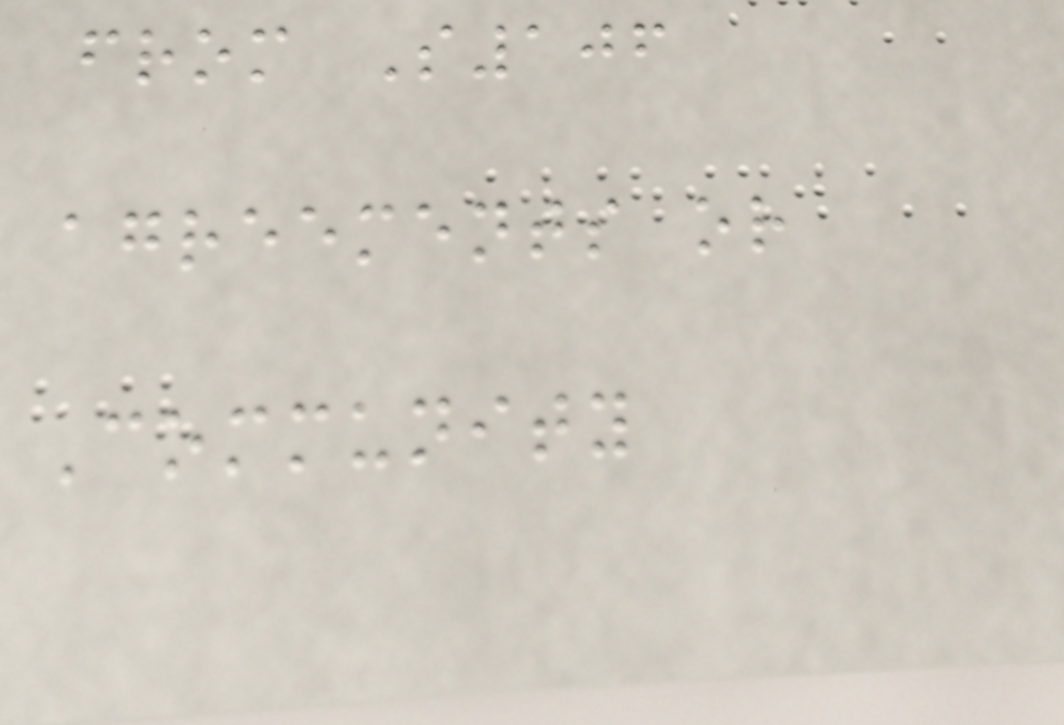from S106
agreements or
Community
